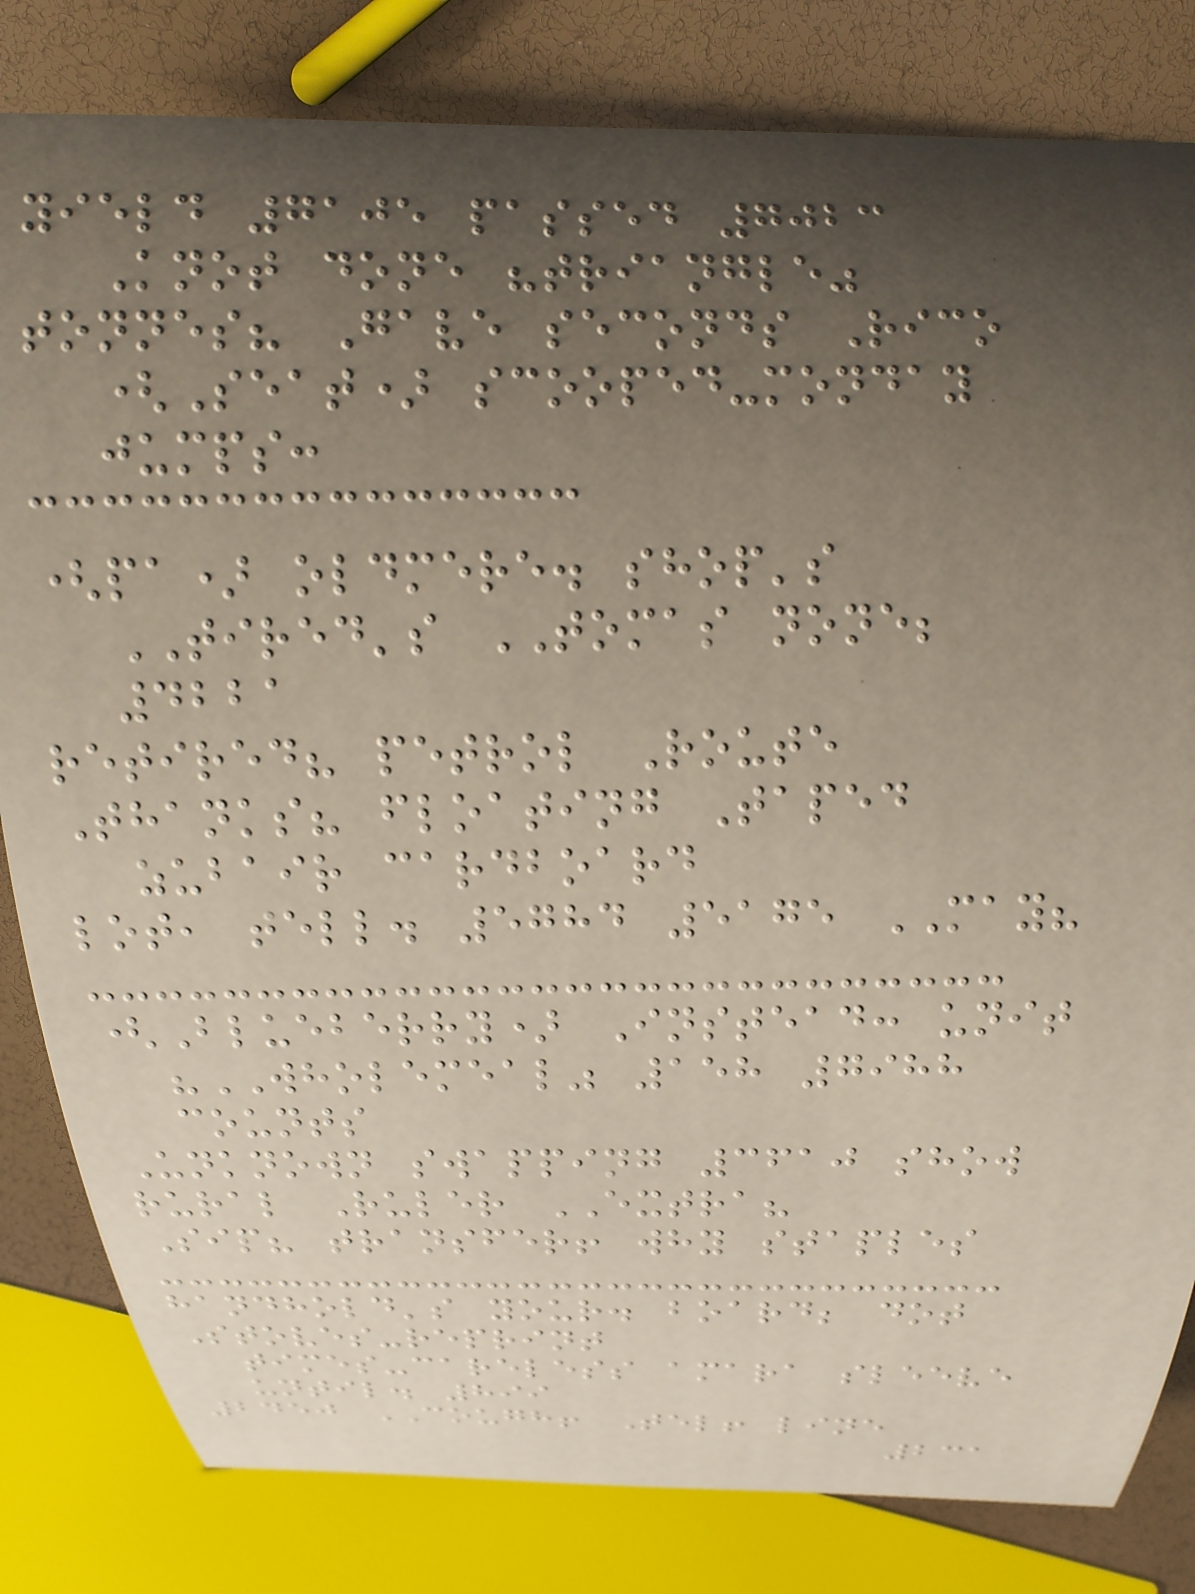yield 7105 passed 7023
Knot done "triangle"
tonnes? Gave seconds Rico
(Seat) scooped-monday
jumps:
(pa) oldmere. shop's
TIRED's TOMAS none;
4221
retired? petrol Route
Thanks? floating Taped
zubair cardboard
lot, tell. 5784 5175 MAY?
(Blueberry) Instead: unit
"WHOLEMEAL" 158 7988
counts
Unknown swapping 3610 show
rural Ruler EXTRA?
Sip? transfer! why staples
handhold's your. board; dot
Stoves-reprint
times-careless amara sleeve
until. 899
2450 COUGH! Tel! line
231
